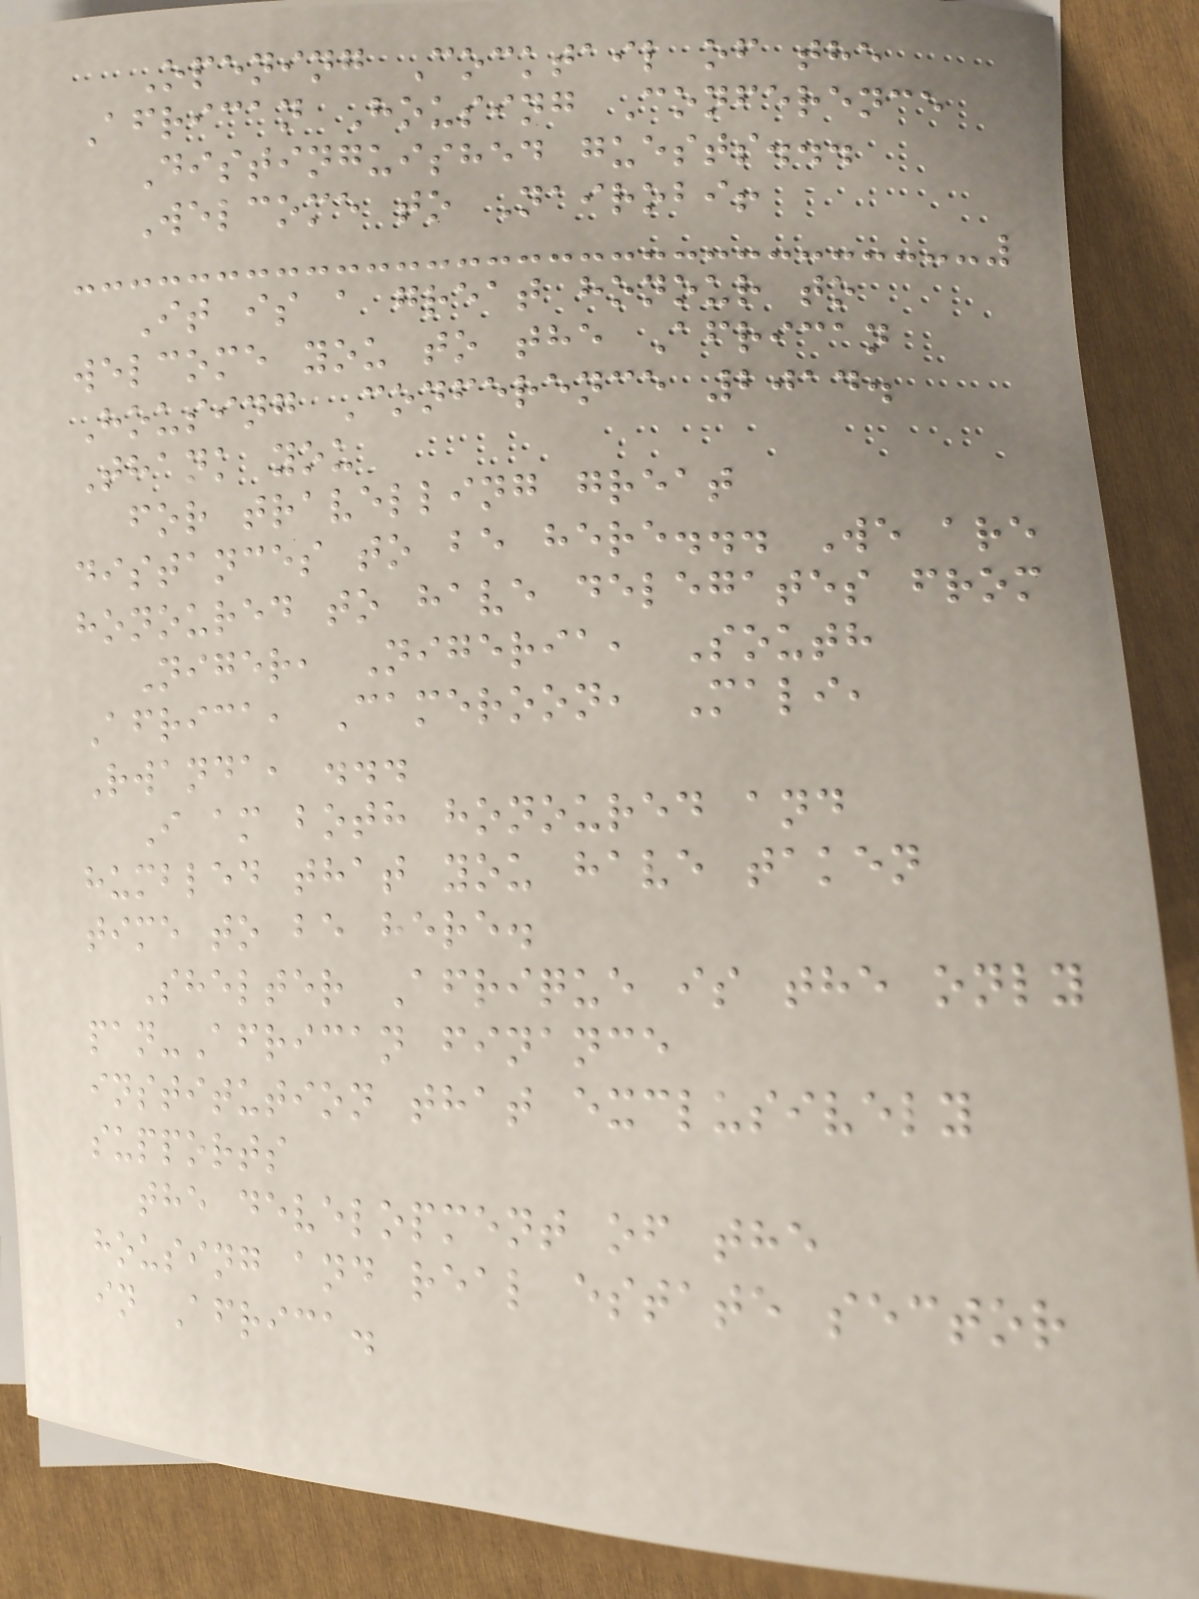Opening Cocktail of the
African Housing Conference
Distinguished guests...
Welcome to Nairobi!
It is a great honour to
welcome you to the African
Housing Conference 2014.
Thank you
for travelling great
distances to be here... We are
honoured to have delegates from
Niger, Nigeria, South
Africa, Cameroon, Mali,
Rwanda, ...
I am both honoured and
humbled that you have taken
time to be here.
Shelter Afrique is the only
pan-African finance
institution that exclusively
supports
the development of the
housing and real estate sector
in Africa.
